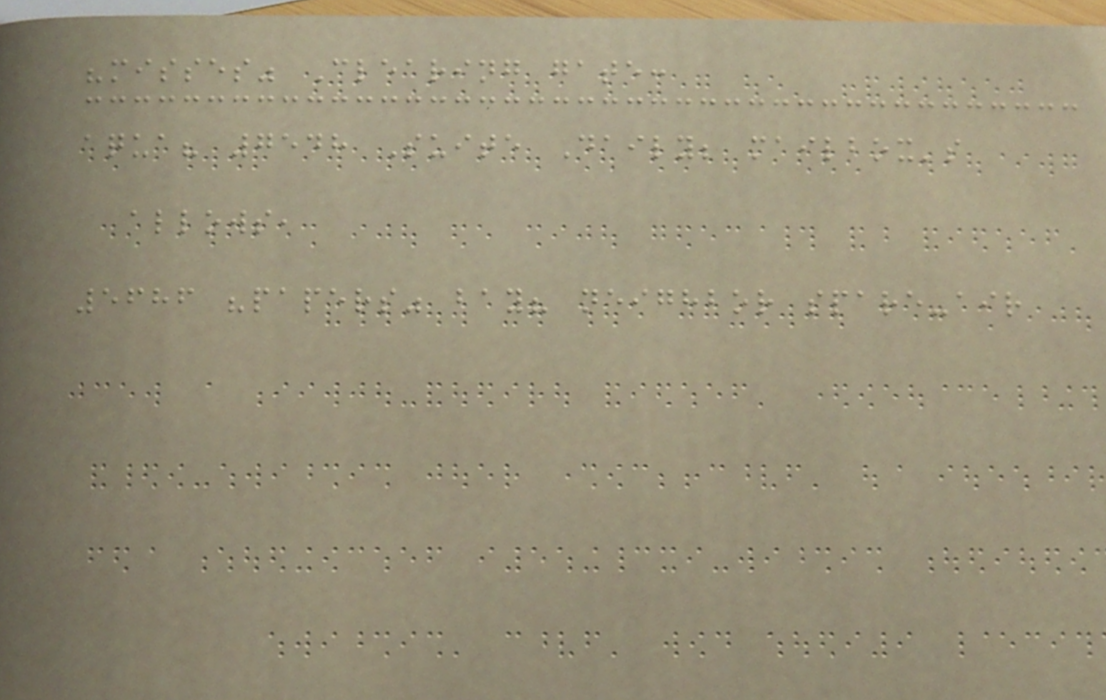"misses" Clearing gate:
aqua? 7548 Suite Daily; mailbox's
allows,
5686 "papers" bay? neighbor spare-air
